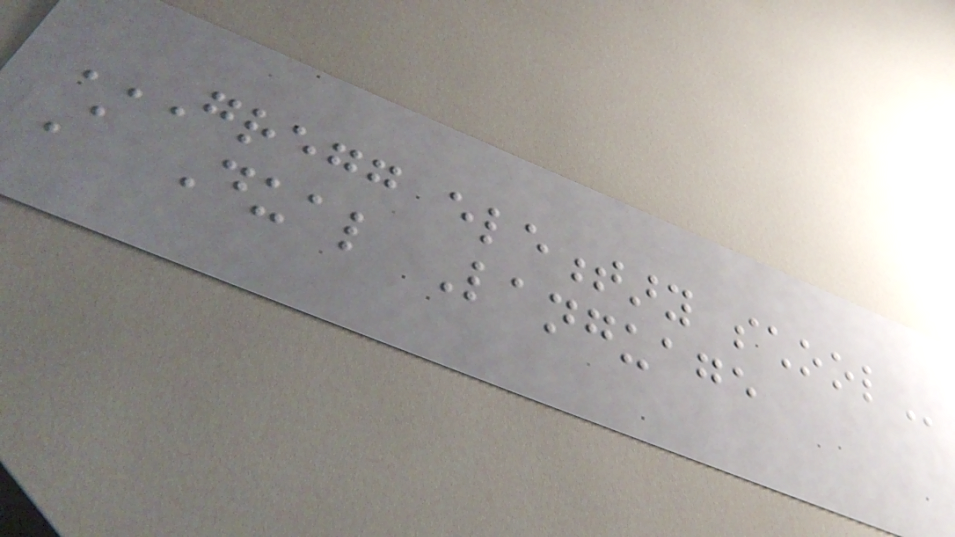GREGG ELEMENTARY SCHOOL
A Dual Language
